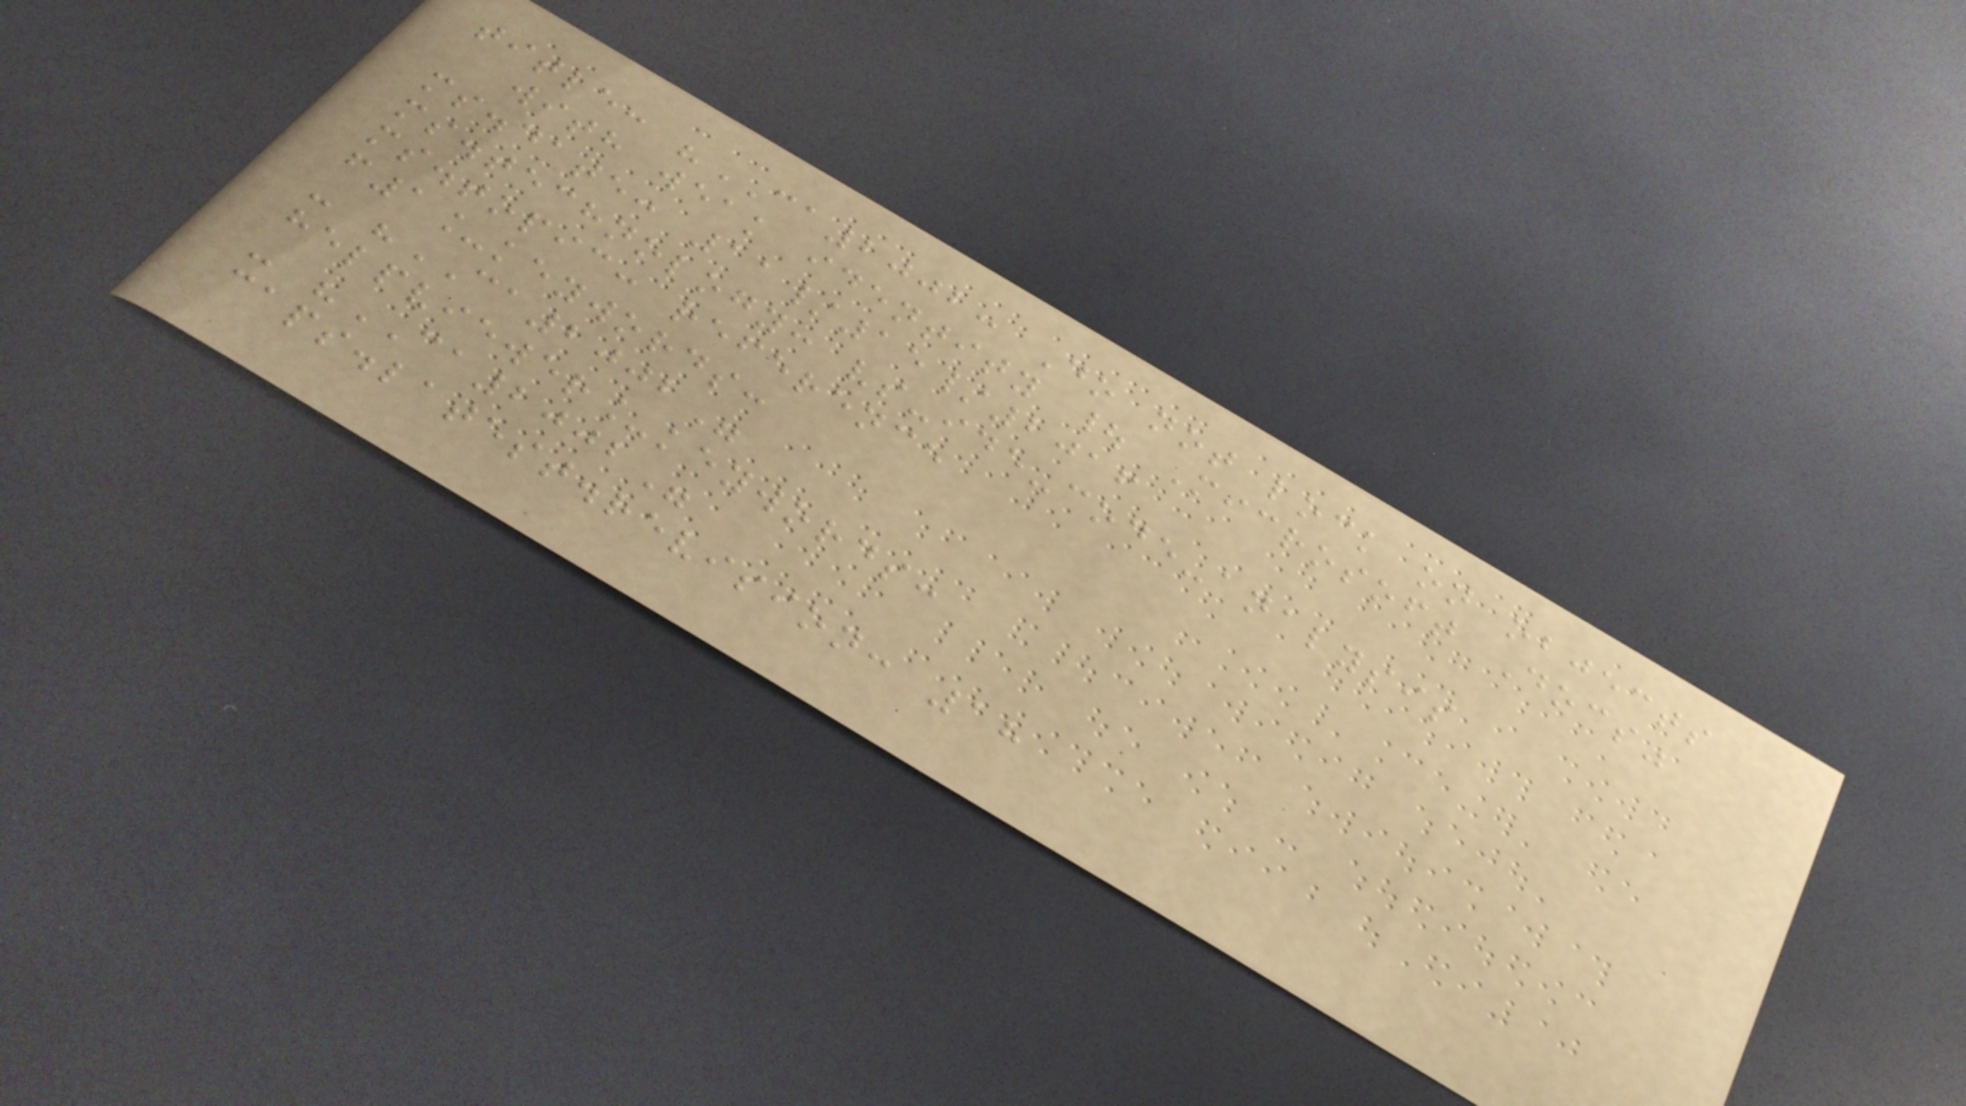title: "CA2002: Do not lock on objects
with weak identity | Microsoft Docs"
ms.date: 11/15/2016
ms.technology: vs-ide-code-analysis
ms.topic: reference
f1_keywords:
- "CA2002"
helpviewer_keywords:
- "CA2002"
caps.latest.revision: 18
